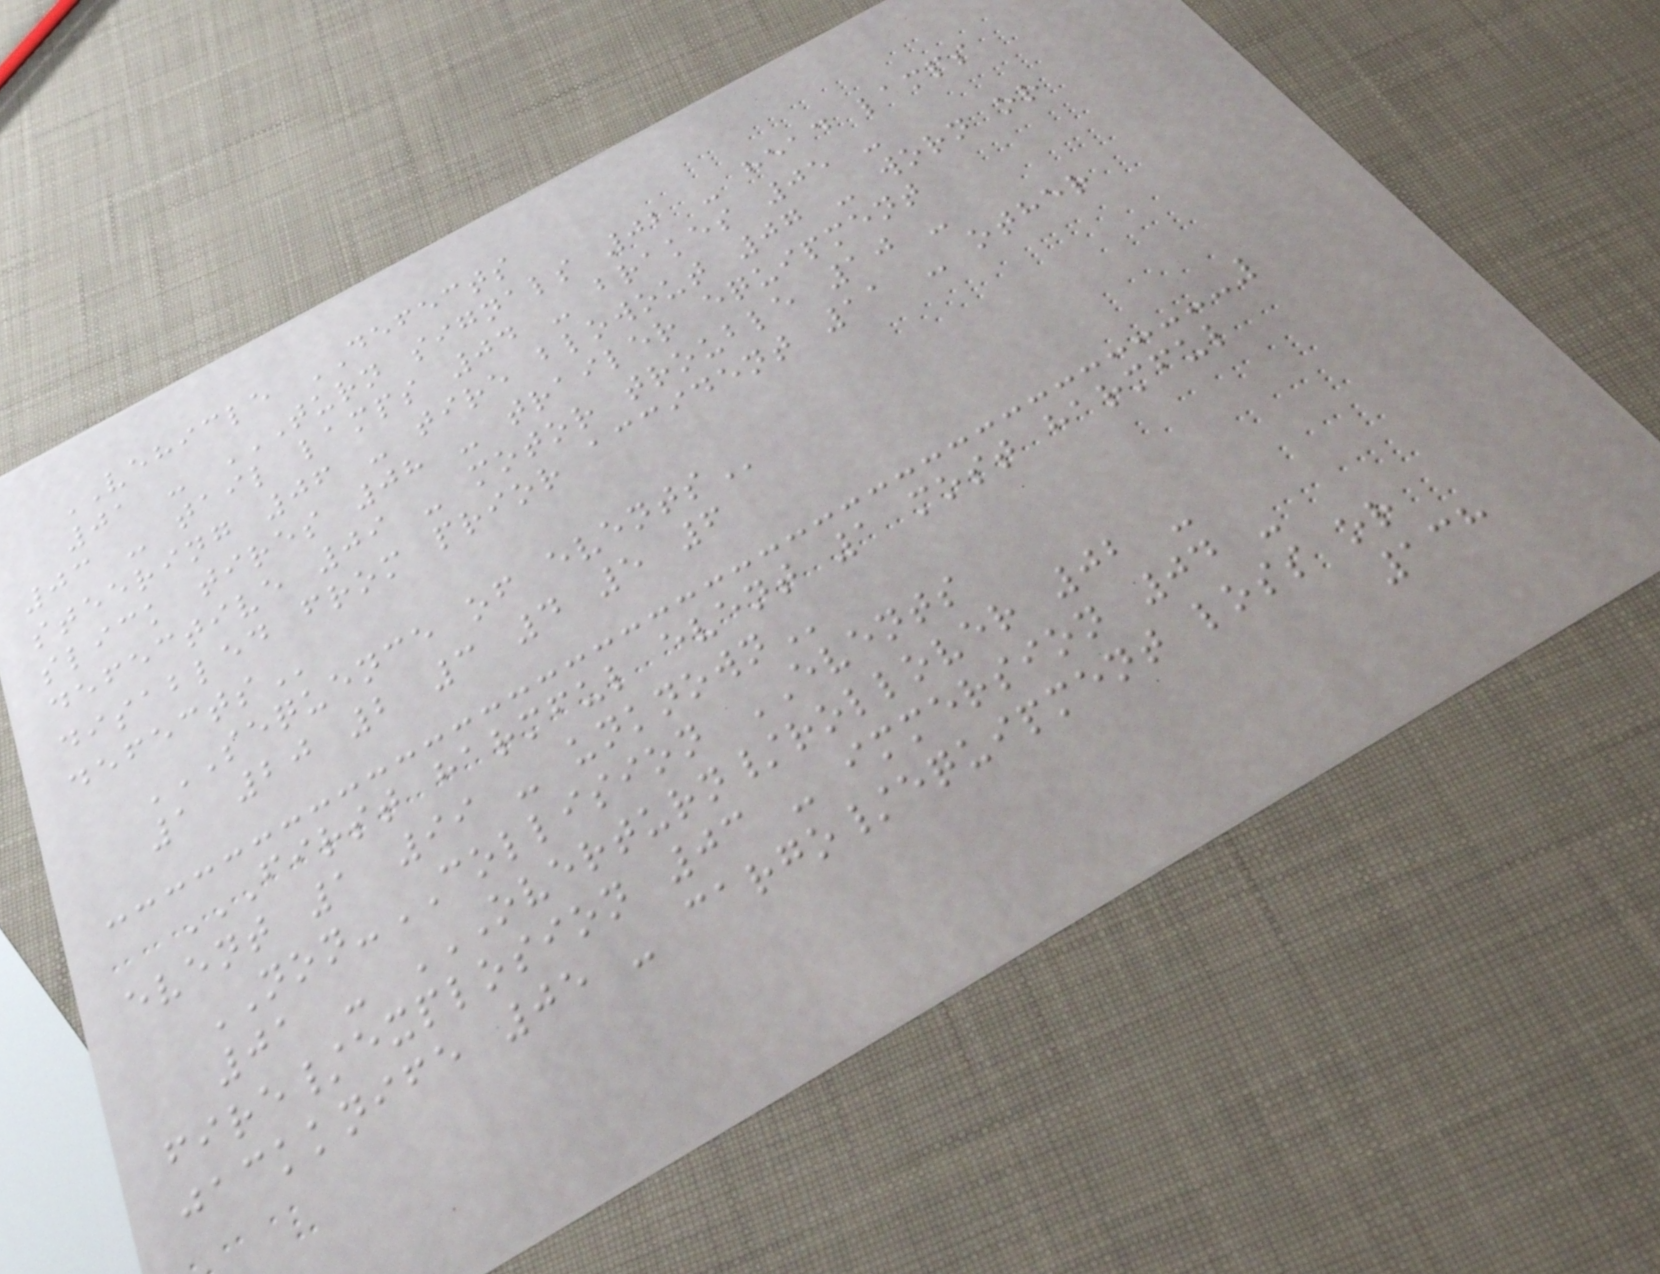VEHICLE DEFECTS
01 - TURN SIGNALS 02 - HEAD LAMPS
03 - TAIL LAMPS 04 - BRAKES 05 -
STEERING 06 - TIRE BLOWOUT 07 - WORN OR
SLICK TIRES 08 - TRAILER EQUIPMENT
DEFECTIVE 09 - MOTOR TROUBLE 10 -
DISABLED FROM PRIOR ACCIDENT 11 - OTHER
DEFECTS
SEQUENCE OF EVENTS
1 20 2 3 4 5 6
FIRST HARMFUL EVENT 1 MOST HARMFUL
EVENT 1 99 - UNKNOWN
NON-COLLISION EVENTS
01 - OVERTURN/ROLLOVER 02 -
FIRE/EXPLOSION 03 - IMMERSION 04 -
JACKKNIFE 05 - CARGO/EQUIPMENT LOSS OR
138
